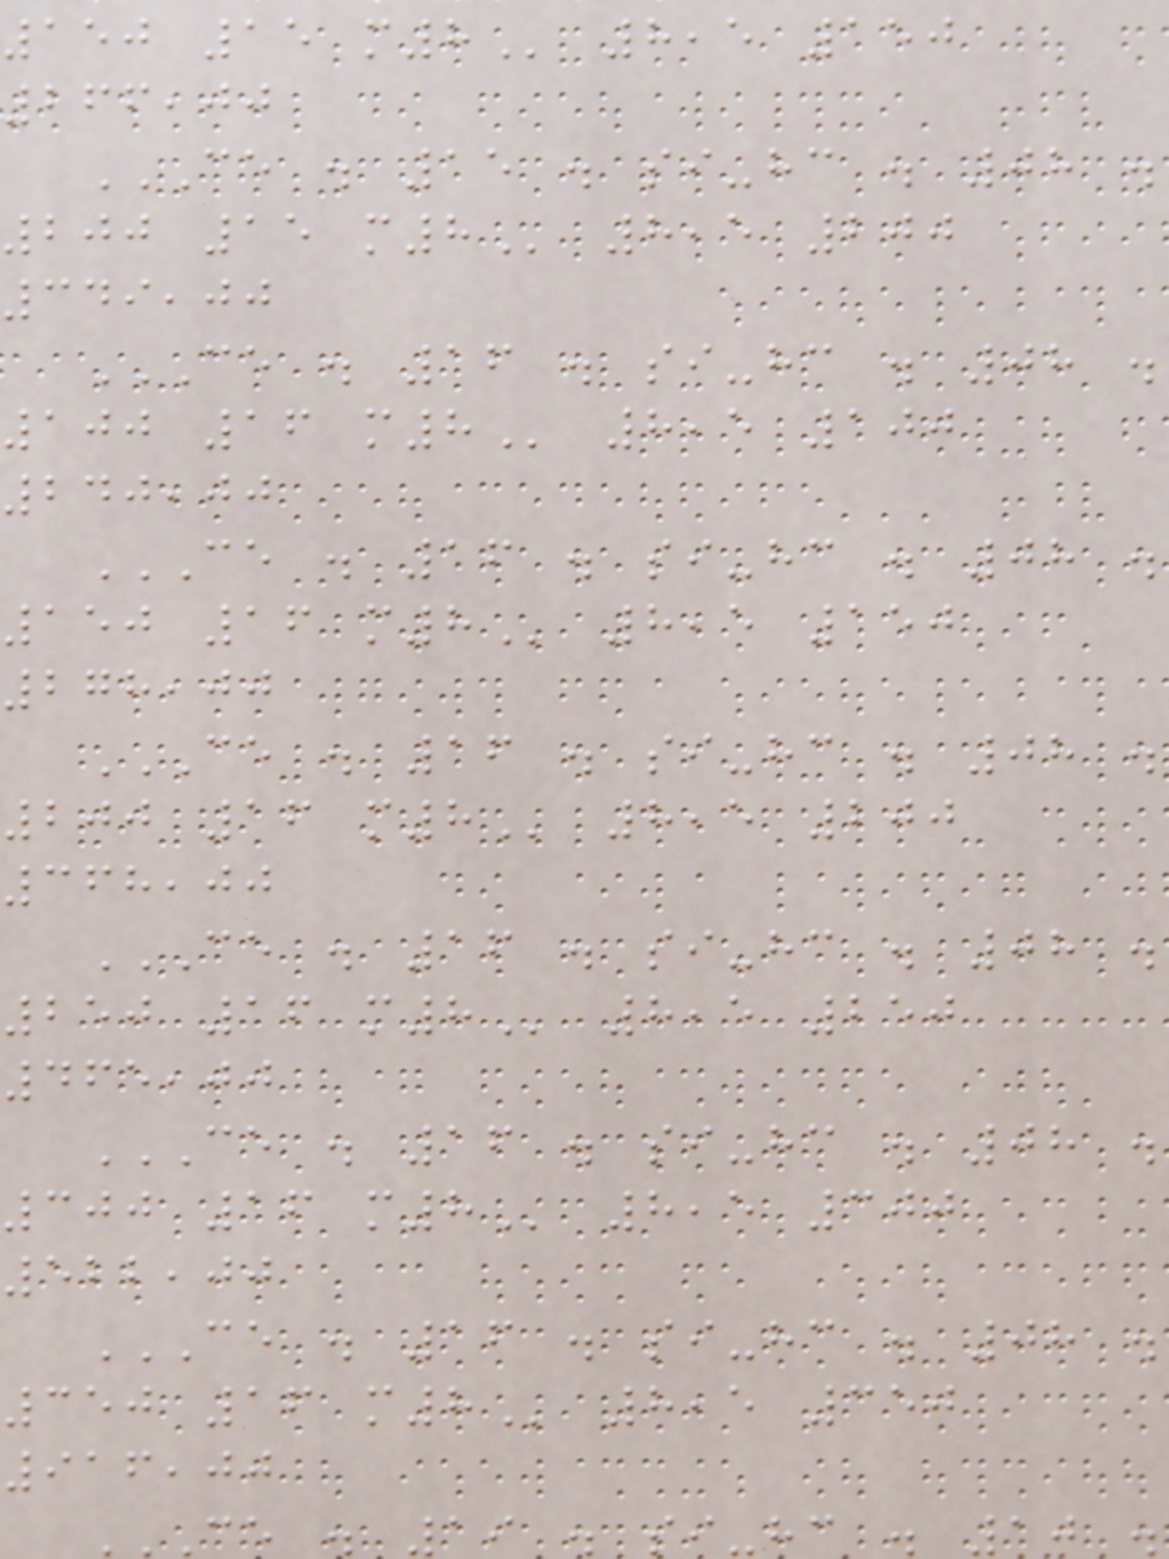150 15
266,00
CE . 15 . SI-HC . 08 .
200 15
349,00
CE . 16 . SI-HC . 08 .
100 16
240,00
CE . 16 . SI-HC . 08 .
150 16
278,00
CE . 16 . SI-HC . 08 .
200 16
368,00
CE . 16 . SI-HC . 08 .
250 16
465,00
CE . 16 . SI-HC . 08 .
300 16
522,00
CE . 16 . SI-HC . 08 .
350 16
916,00
CE . 19 . SI-HC . 10 .
